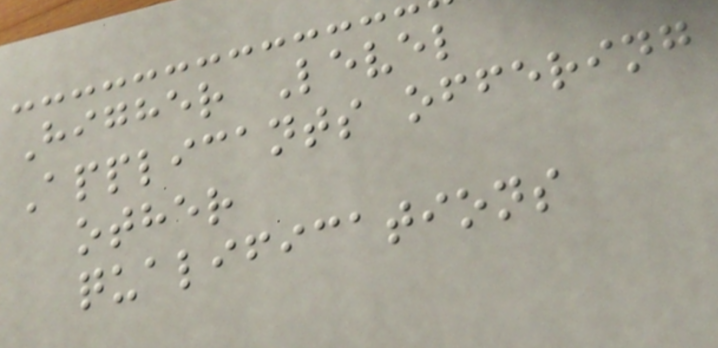Higher Level
Applicants offering
other
qualifications
